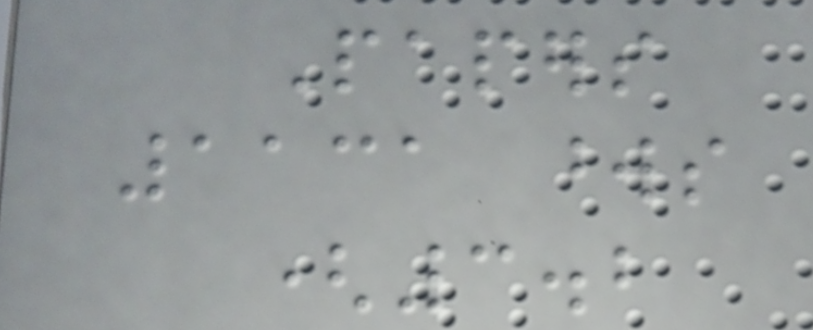Papers
1131 words
(3.2
